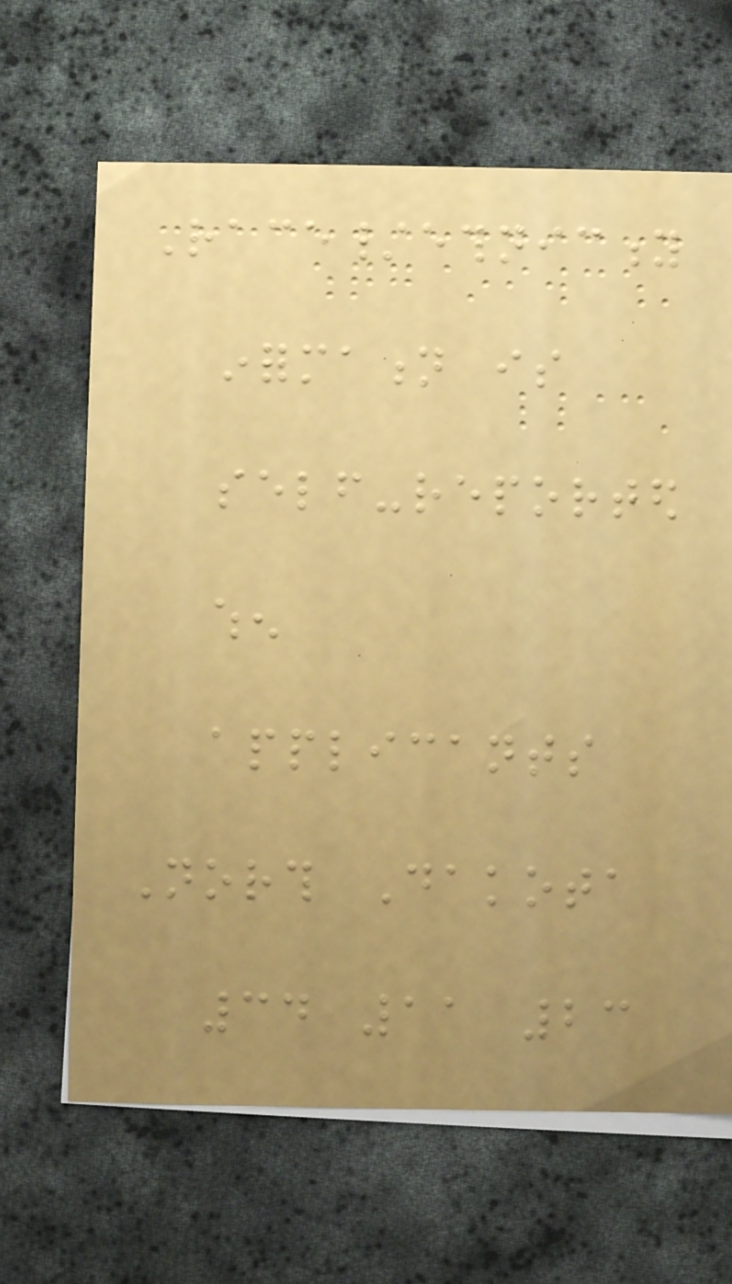Race/ethnicity
information is
self-reported
when
applicants
North Dakota
34 11 23
